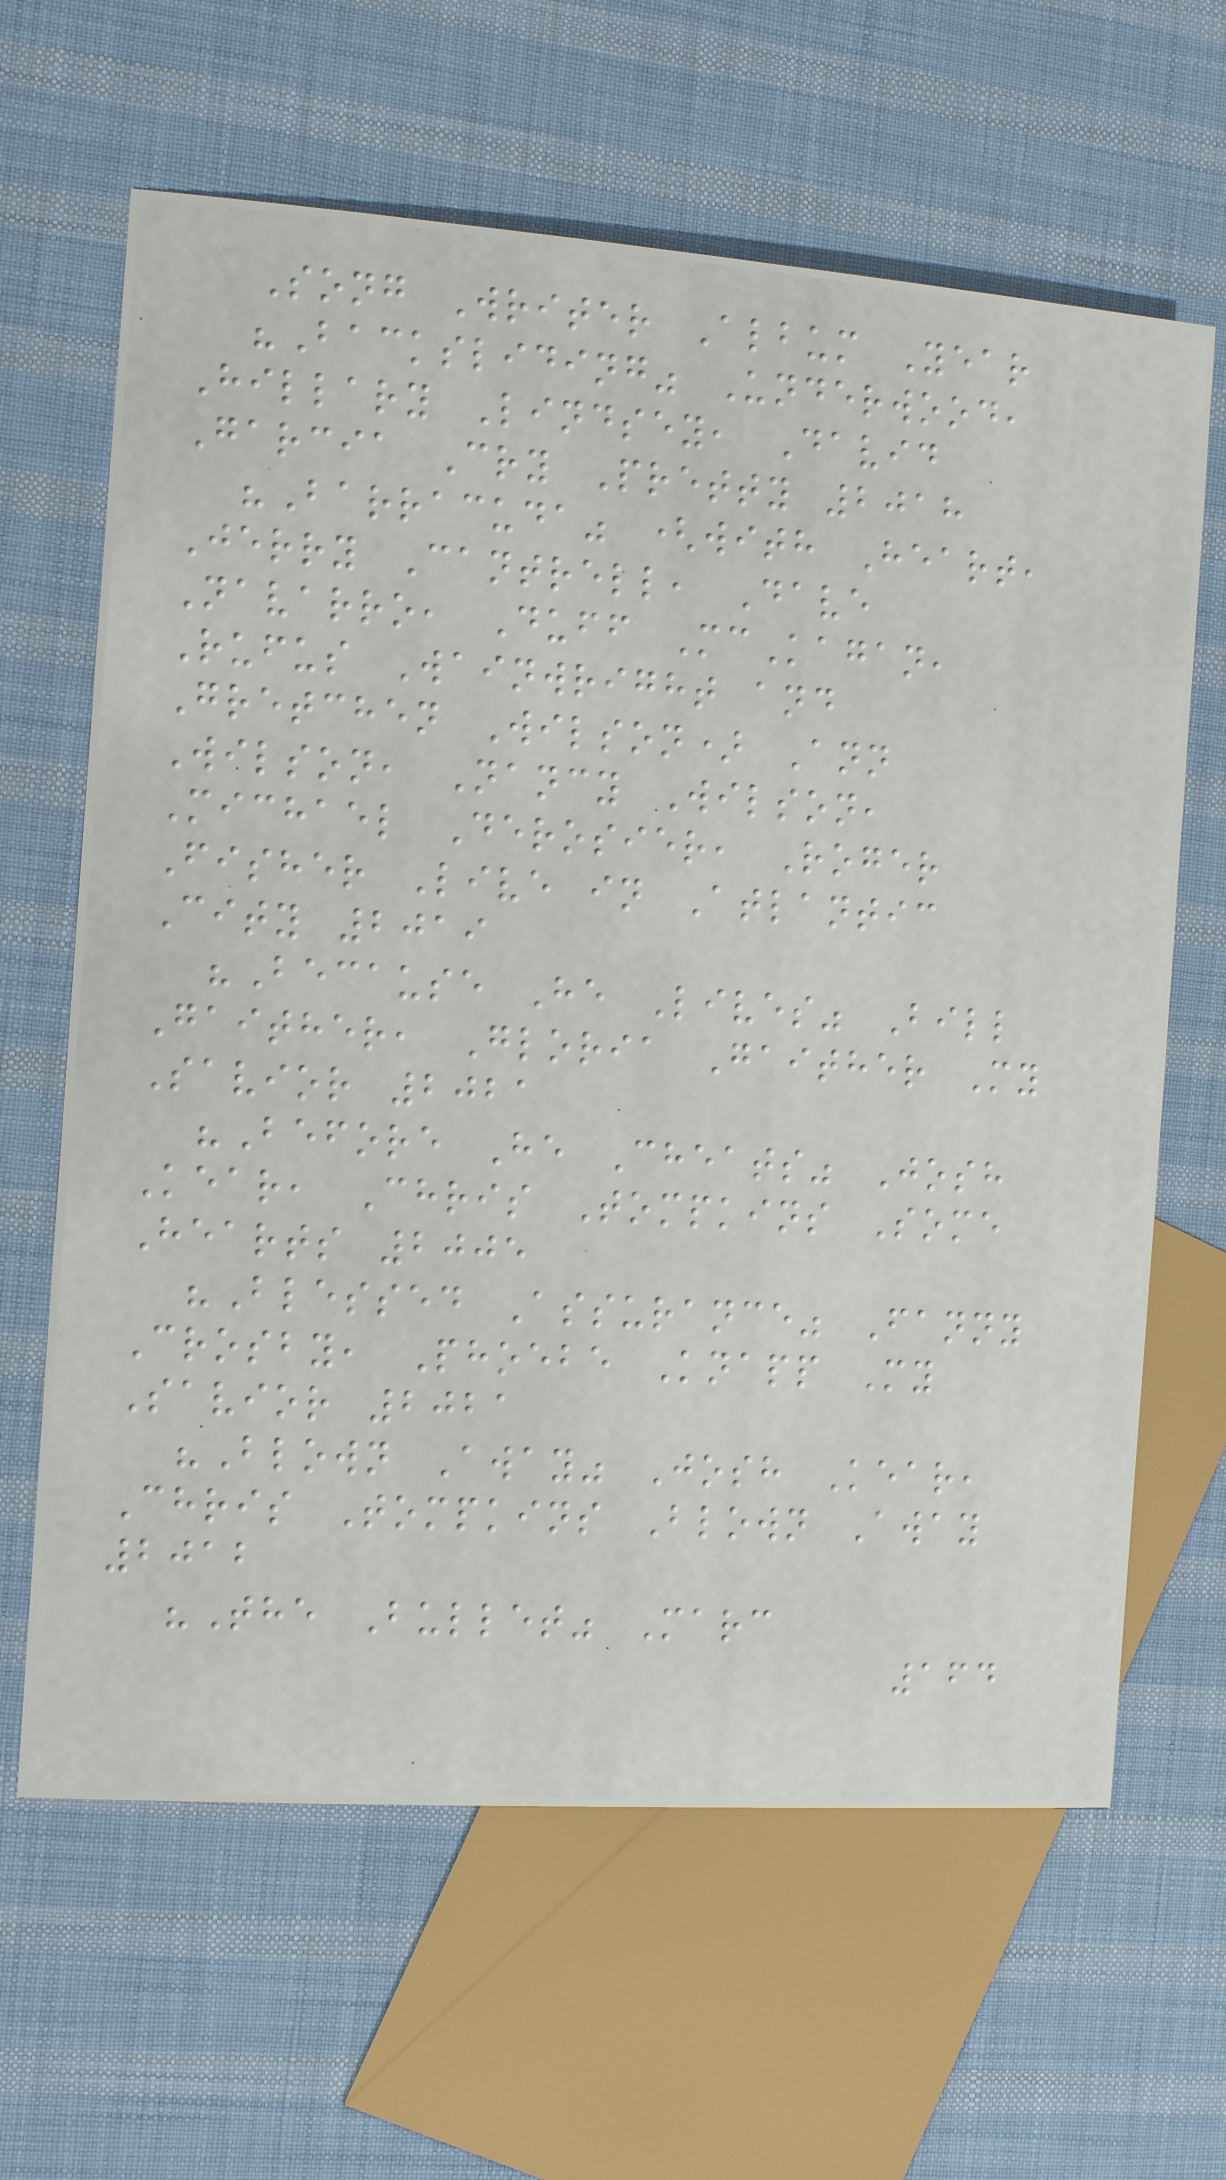Song Writer Album Year
"Backsliding" Underwood,
Hillary Lindsey, David
Garcia Cry Pretty 2018
"Barracuda" (with Heart,
Jerry Cantrell, Dave
Navarro, Duff McKagan,
Rufus Wainwright and
Gretchen Wilson) Ann
Wilson, Nancy Wilson,
Michael Derosier, Roger
Fisher Live in Atlantic
City 2019
"Because He Lives" Bill
Gaither, Gloria Gaither My
Savior 2021
"Before He Cheats" Josh
Kear, Chris Tompkins Some
Hearts 2005
"Blessed Assurance" Fanny
Crosby, Phoebe Knapp My
Savior 2021
"Blown Away" Josh Kear,
Chris Tompkins Blown Away
2012
"The Bullet" Marc
164
